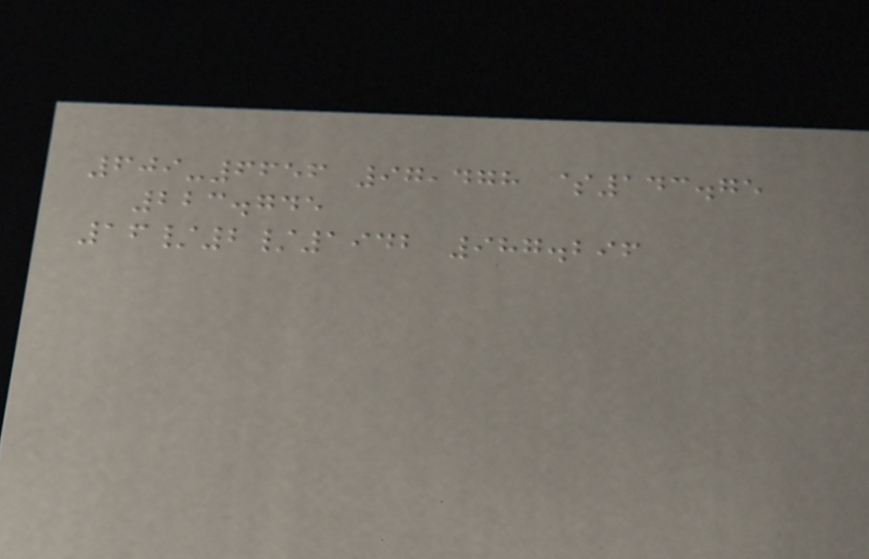609-6656 97,478 $143.75
223.745
16/2/1942 987.296
